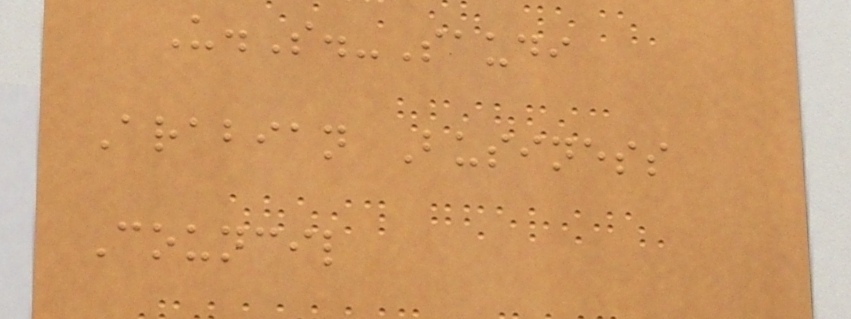U.S.-Saudi
Arabian Business
Council
